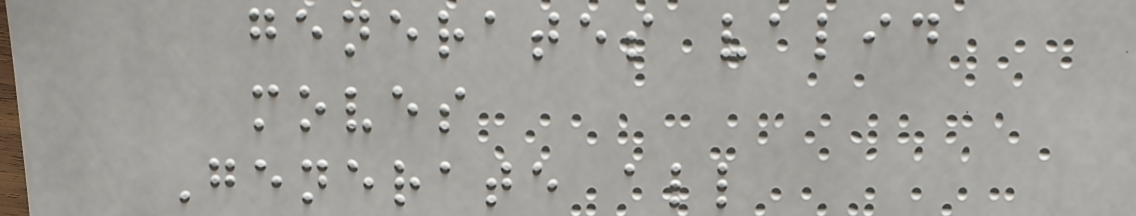generates valid
moves
Generate all
